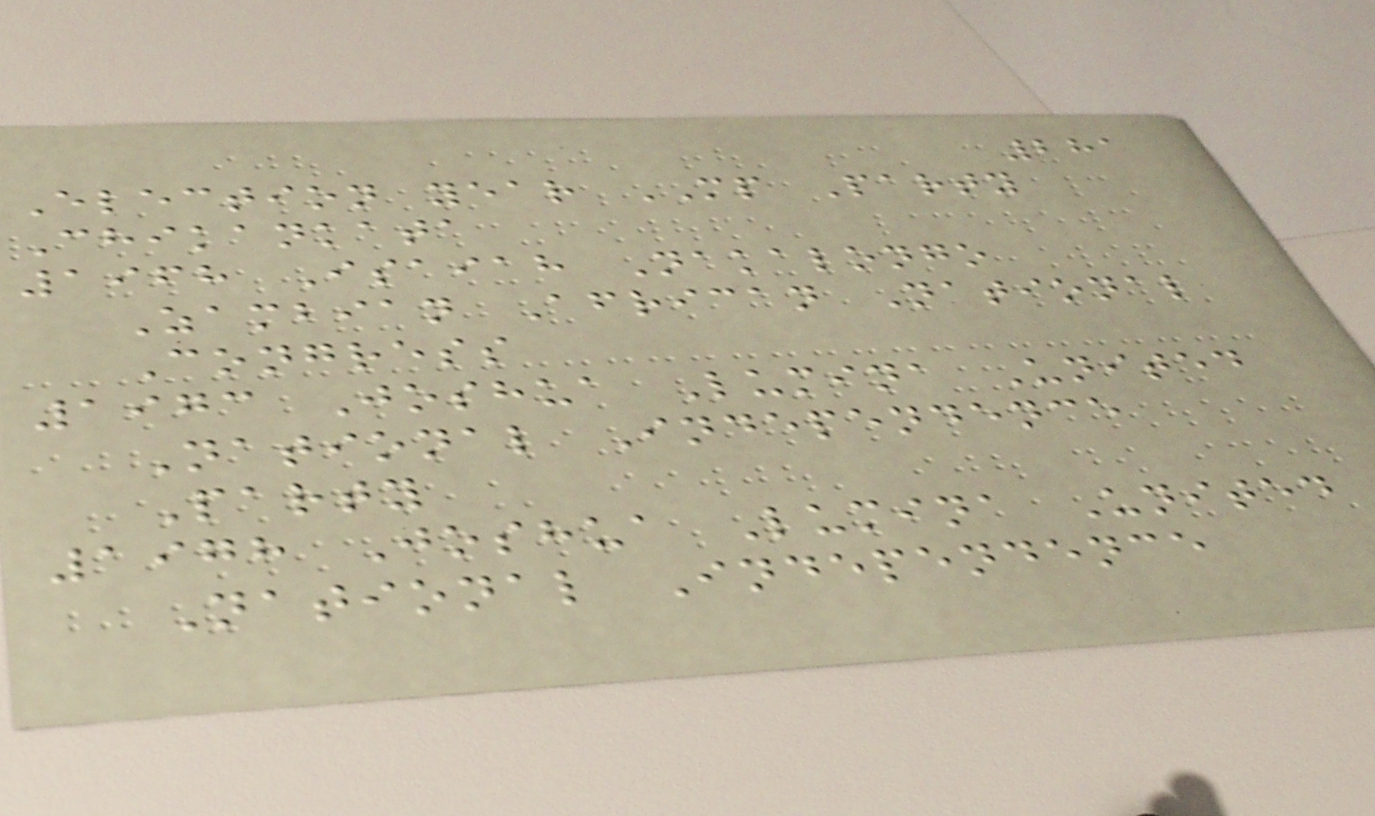281
Election year MP Party
Chikankata
1968 Isaiah Nakalongo
Zambian African National
Congress
1973 Joshua Lumina United
National Independence
Party
1978 Joshua Lumina United
National Independence
